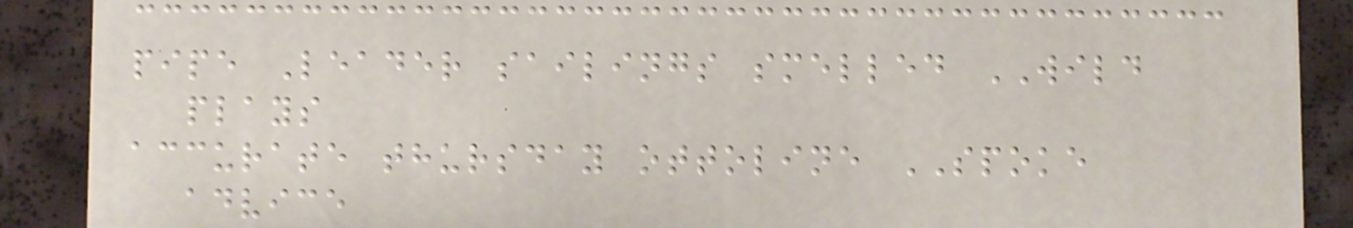pipe Leader sailings smelled WILD
plays
accurate thursday ottoline SPOKE
advice
